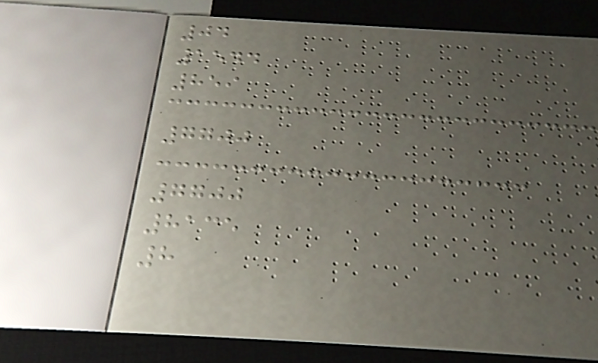04
1544
859
7700
7700
8135
8
